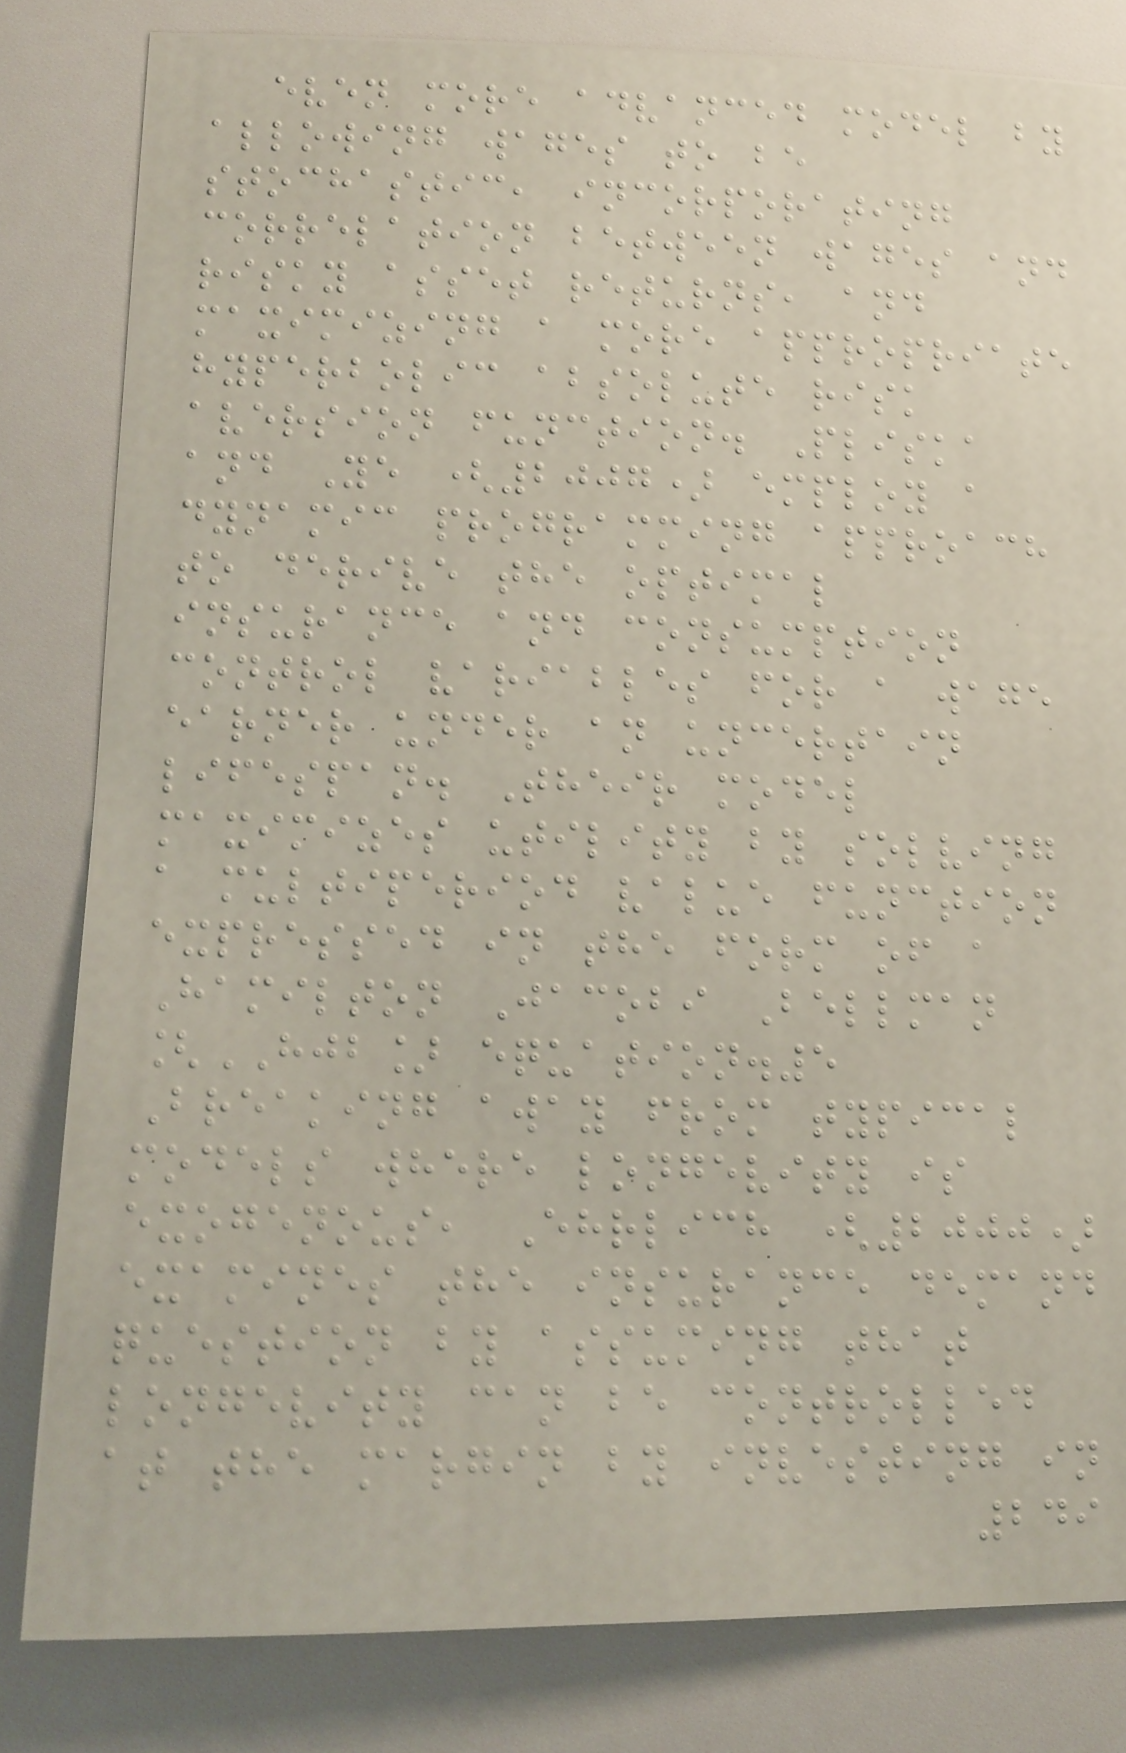even more advanced model by
allowing wages to be
stochastic, incorporating
correlation between wages and
risky asset returns, and
maximizing a more appropriate
hyperbolic absolute risk
aversion function. Pliska
and Ye (2007) employ a
dynamic programming approach
to derive the optimal
insurance and consumption
control variables for a wage
earner under an uncertain
lifespan. Their model
maximizes utility by solving
a multiperiod value function
expressed in the form of a
Hamilton Jacobi Bellman
[HJB] equation.5
Breaking away from typical
models where longevity is
exogenous, Ehrlich (2000)
examines the insurance demand
question by assuming that
longevity can be controlled
at the margin by investing in
249
